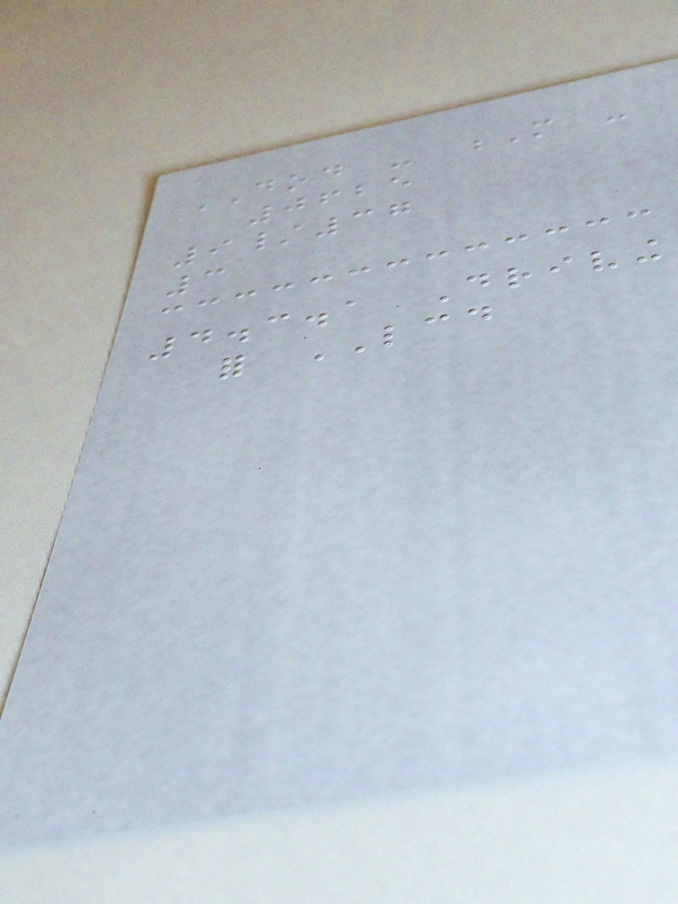DOD - M -
0625
9/37
3
4.3.1 Driving
for LCD
